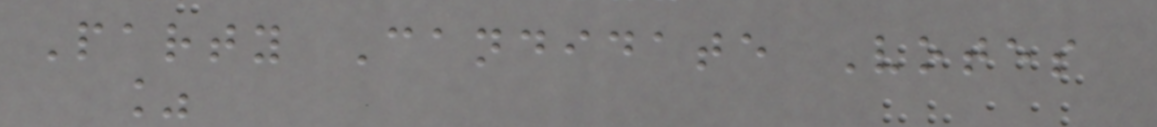Party Candidate Votes
%
